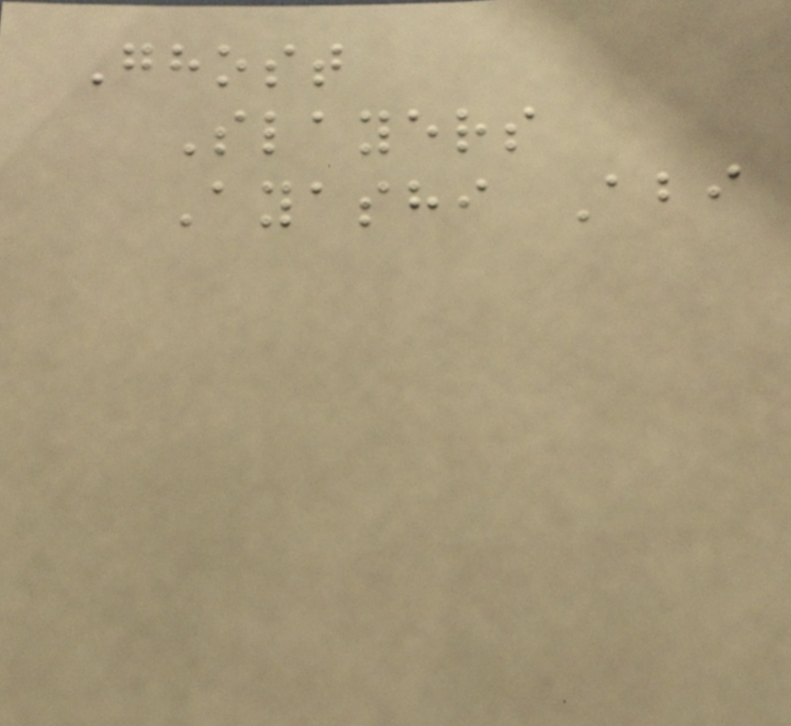Ghost
Slayers
Ayashi Abi
